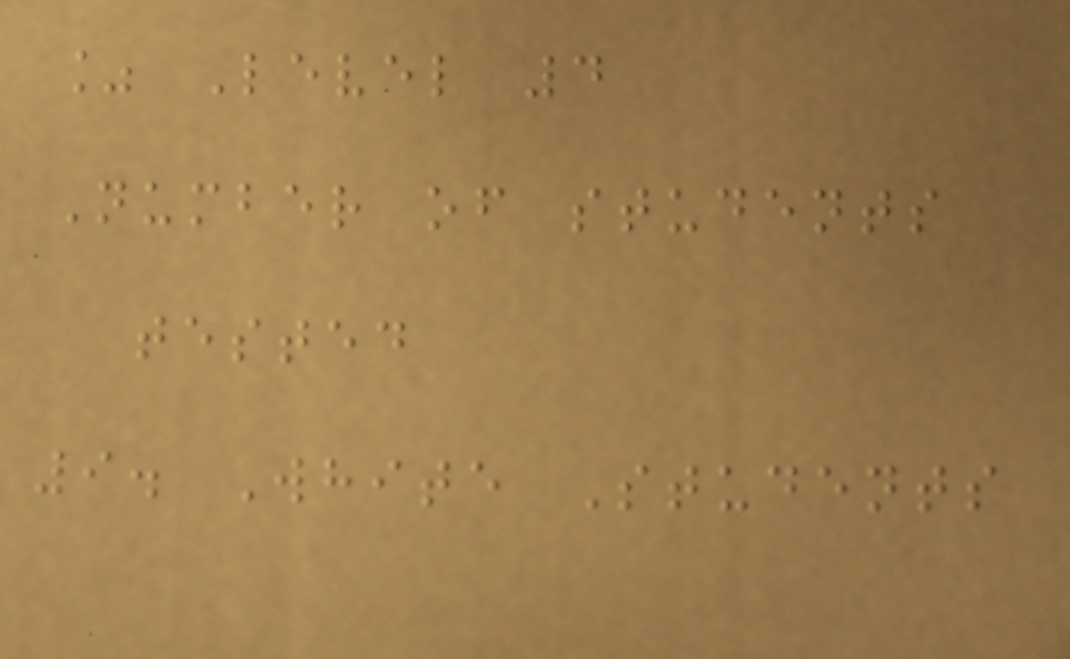% Level 4
Number of students
tested
9. White Students
